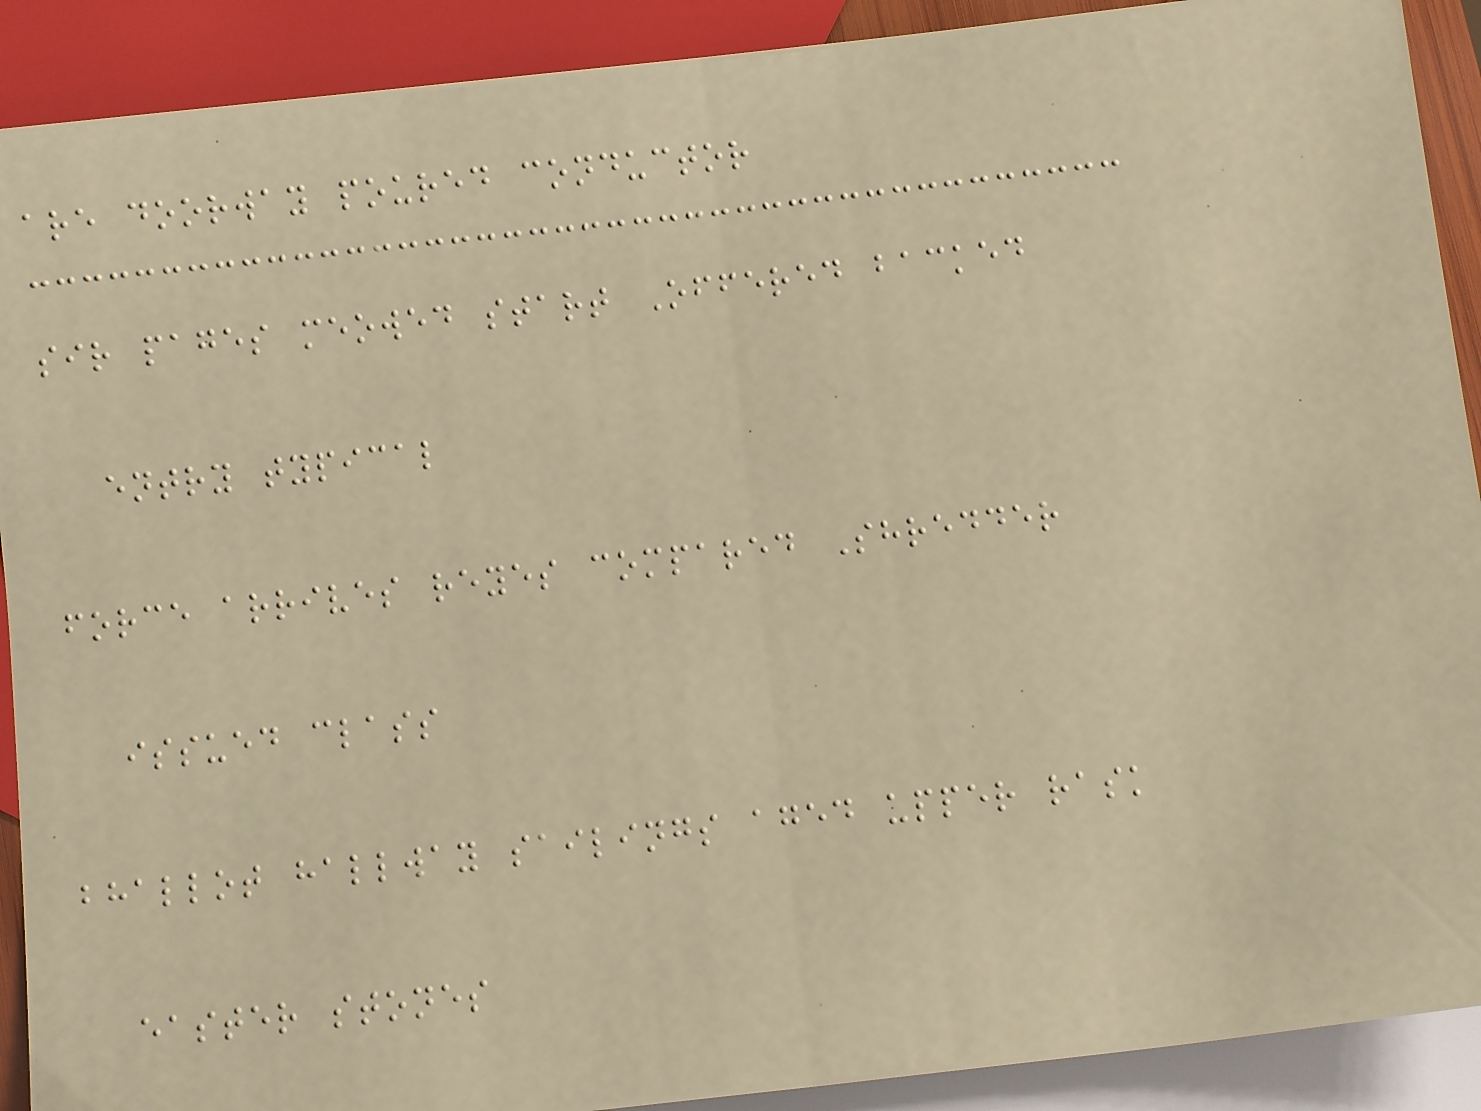are doorway poured conductor
sir pages meowed start Offered backed
entry typical
force arrives reyes compared Shredder
issued class
bhallot hallway sailings aged upper rask
easter stones
